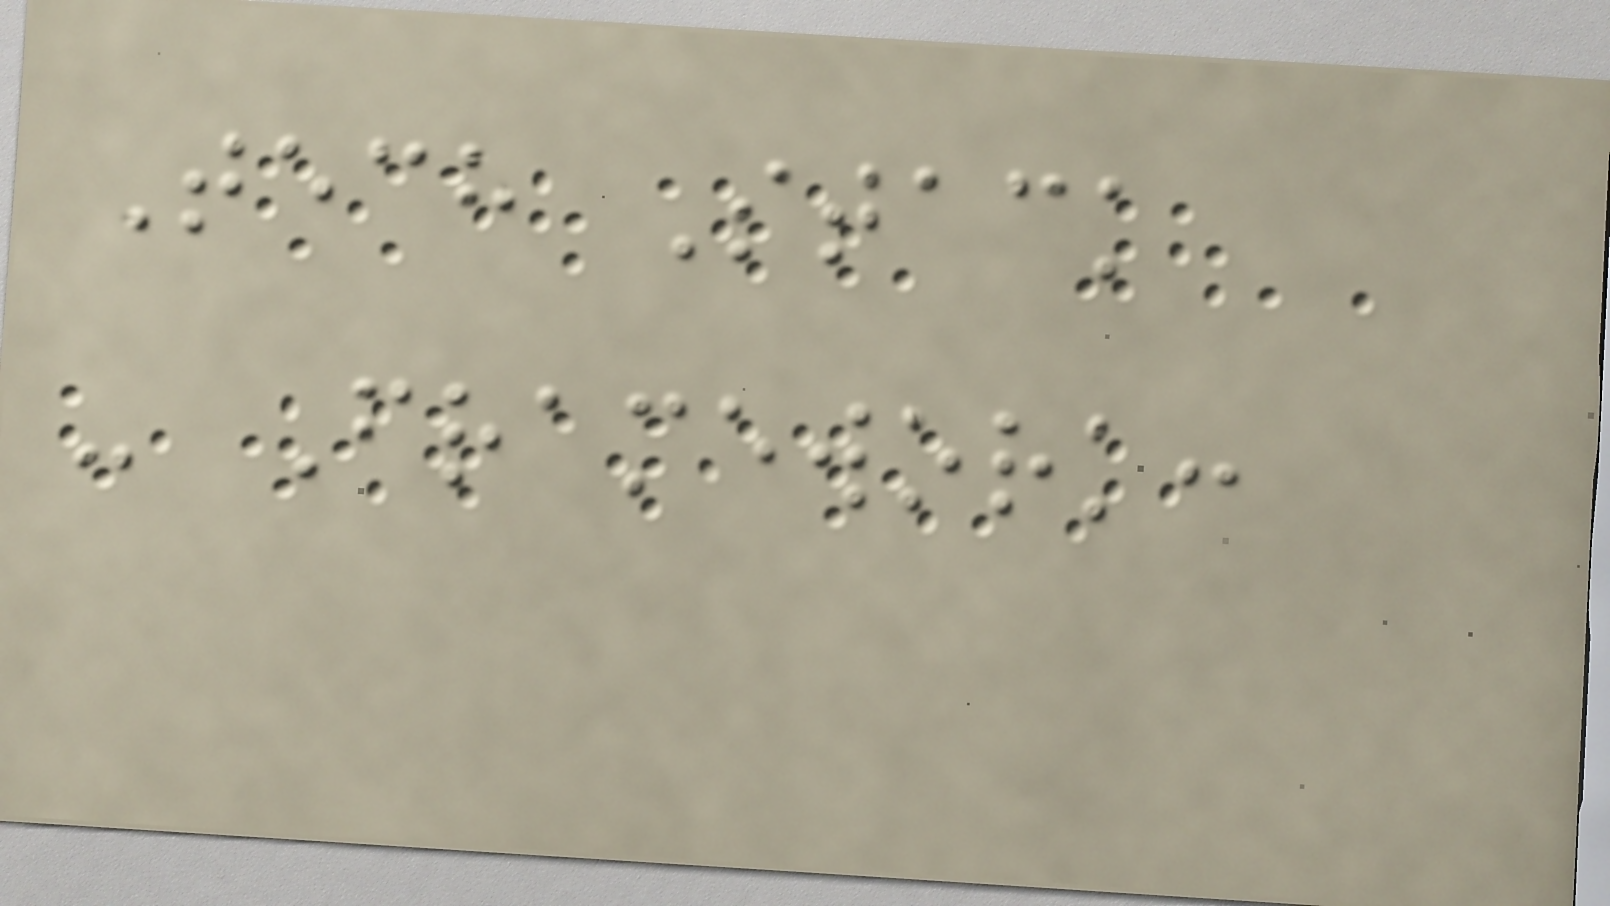Tech Stack
- Framework:
